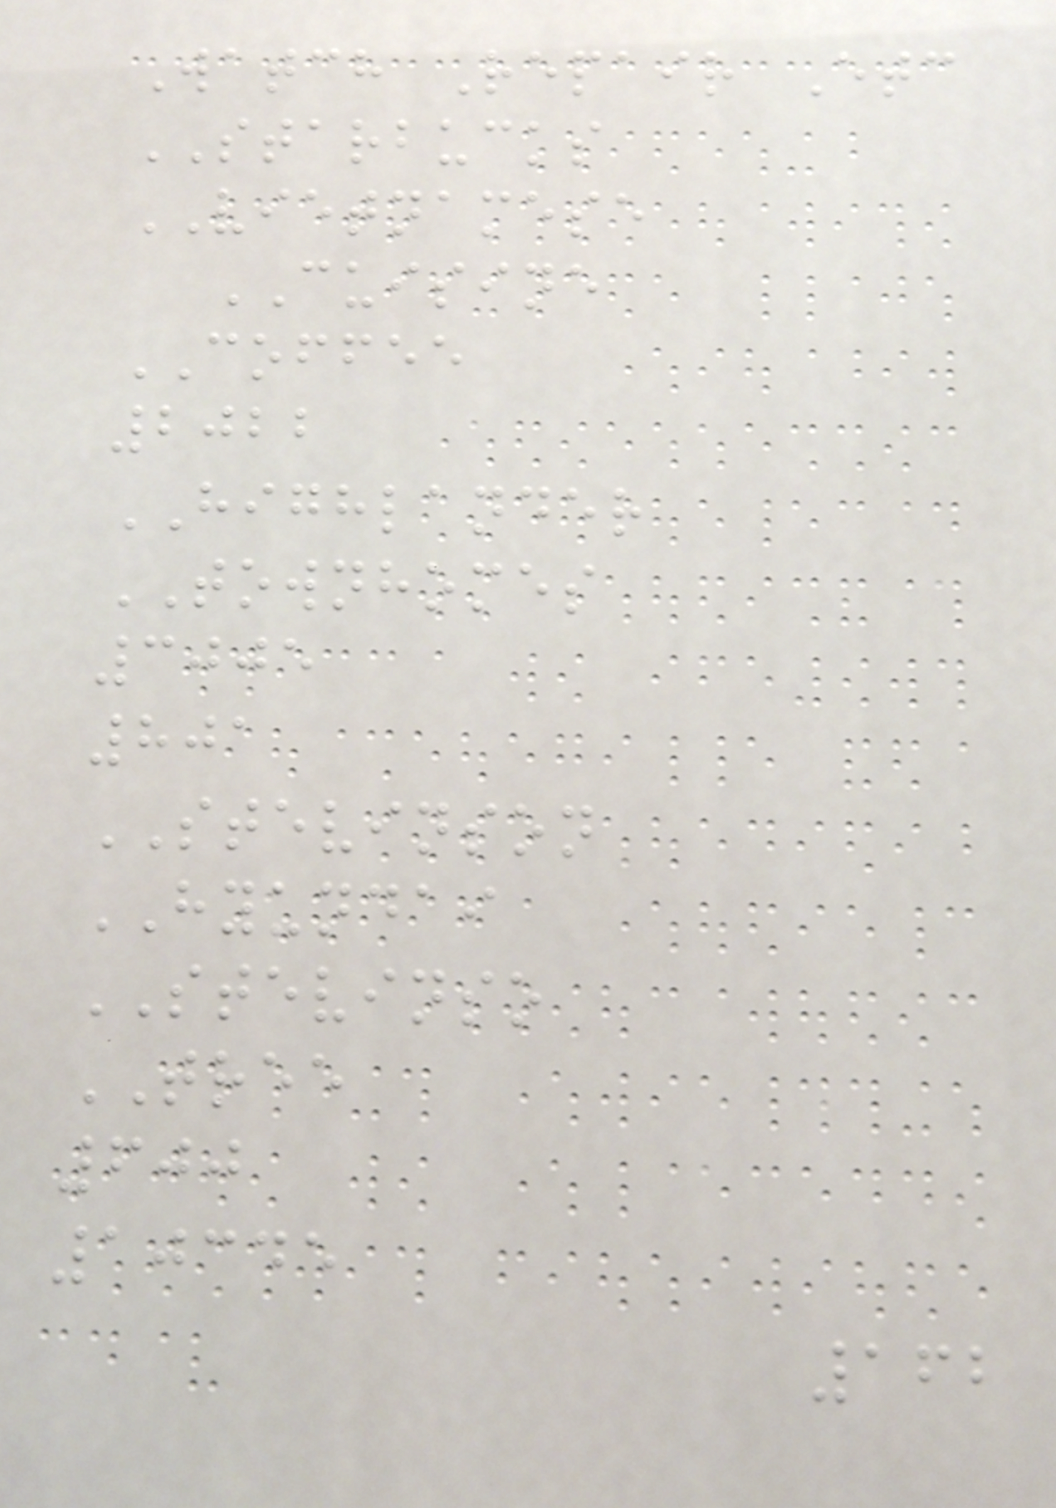Watch Repair Etc
STARBUCKS
VIETNAMESE
CUISINE
COFFEE
2022
HIGHLANDER
TOWNHOMES
3005
801
STEVINSON
HYUNDAI
STEVINSO
TREE
600
10345
162
